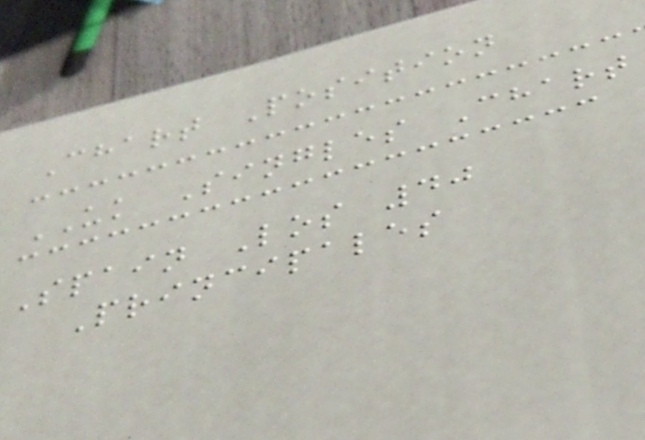Chart Position
UK Singles Chart
Spain Los 40
Principales
